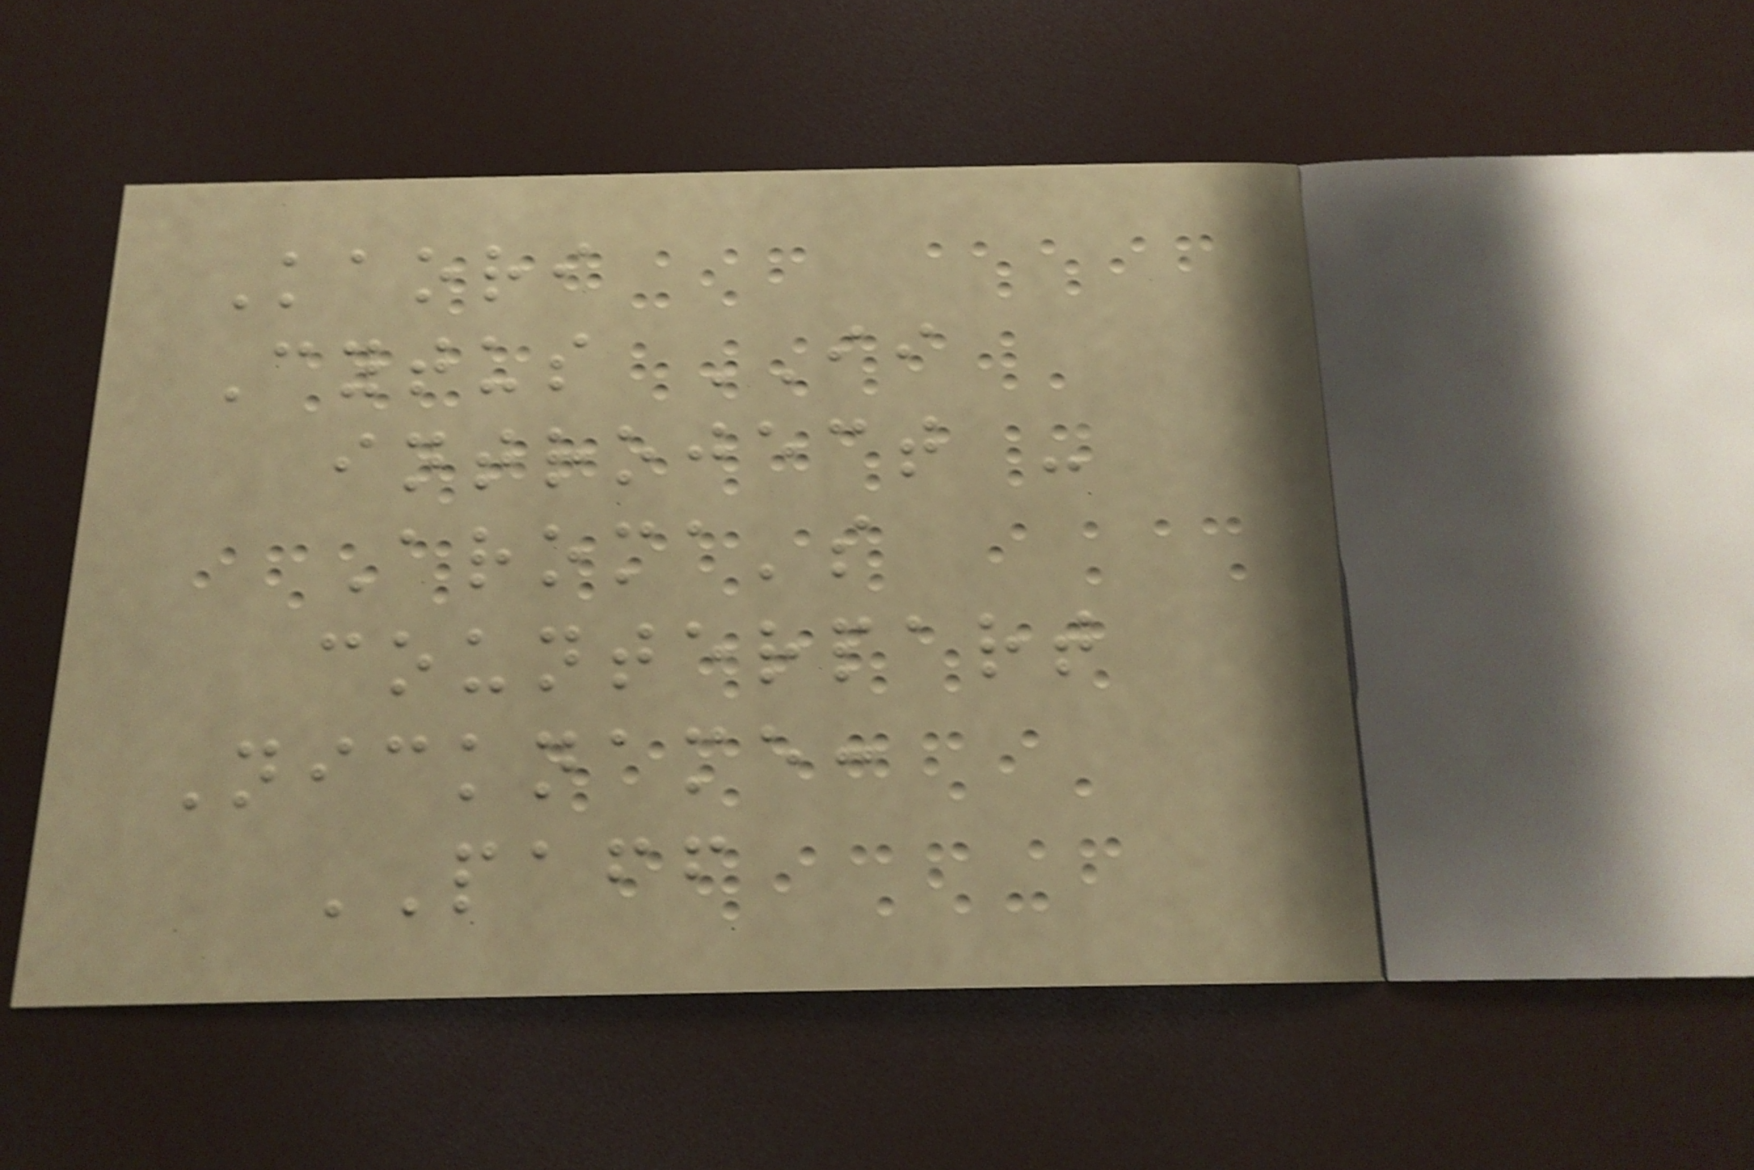Kaori
Cytus II
introject -
Aroma's
counterpart
Nickname:
PAFF
